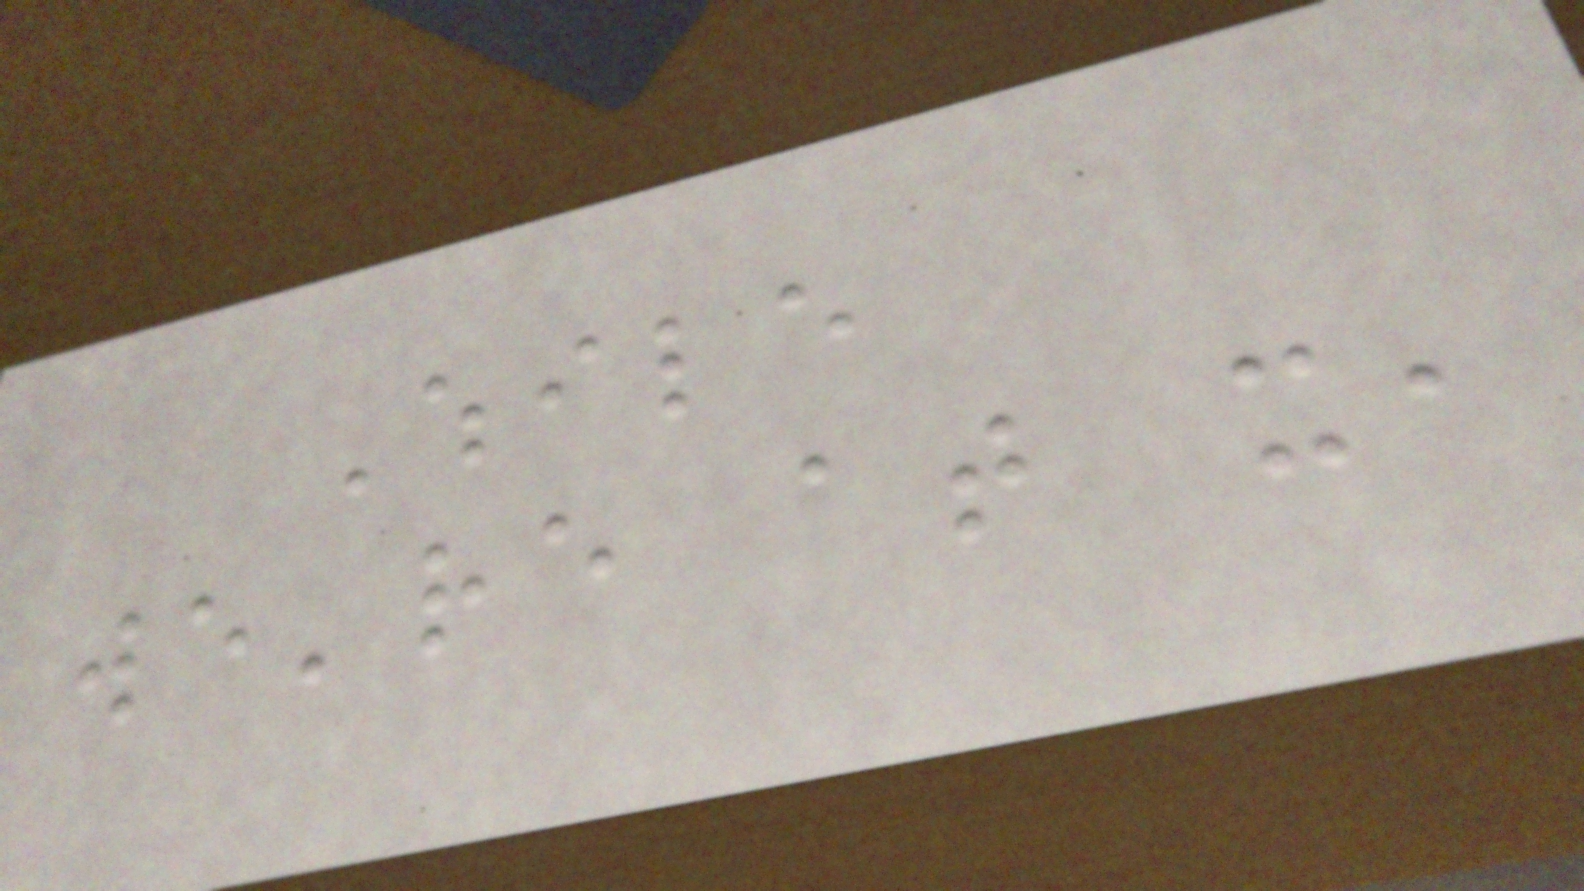While
we're at it,
